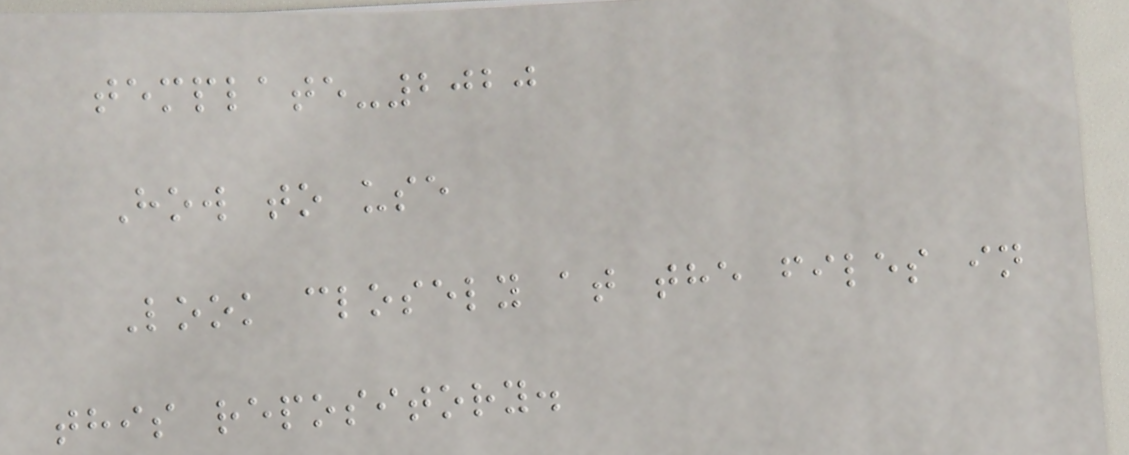template-2020
How to use
Look closely at the files in
this repository.
